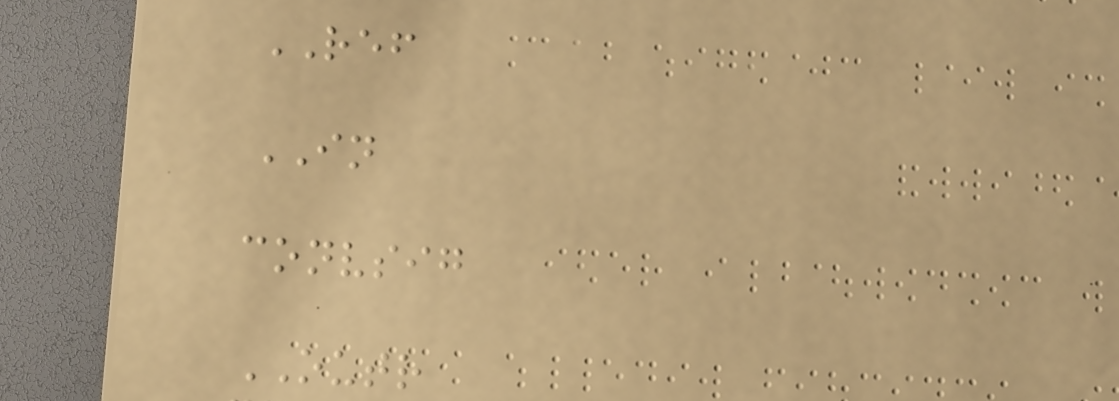REF
IN
convsig
OUTR
